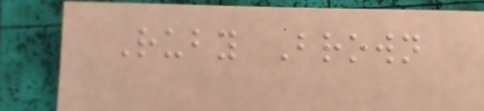Ruby Brown
